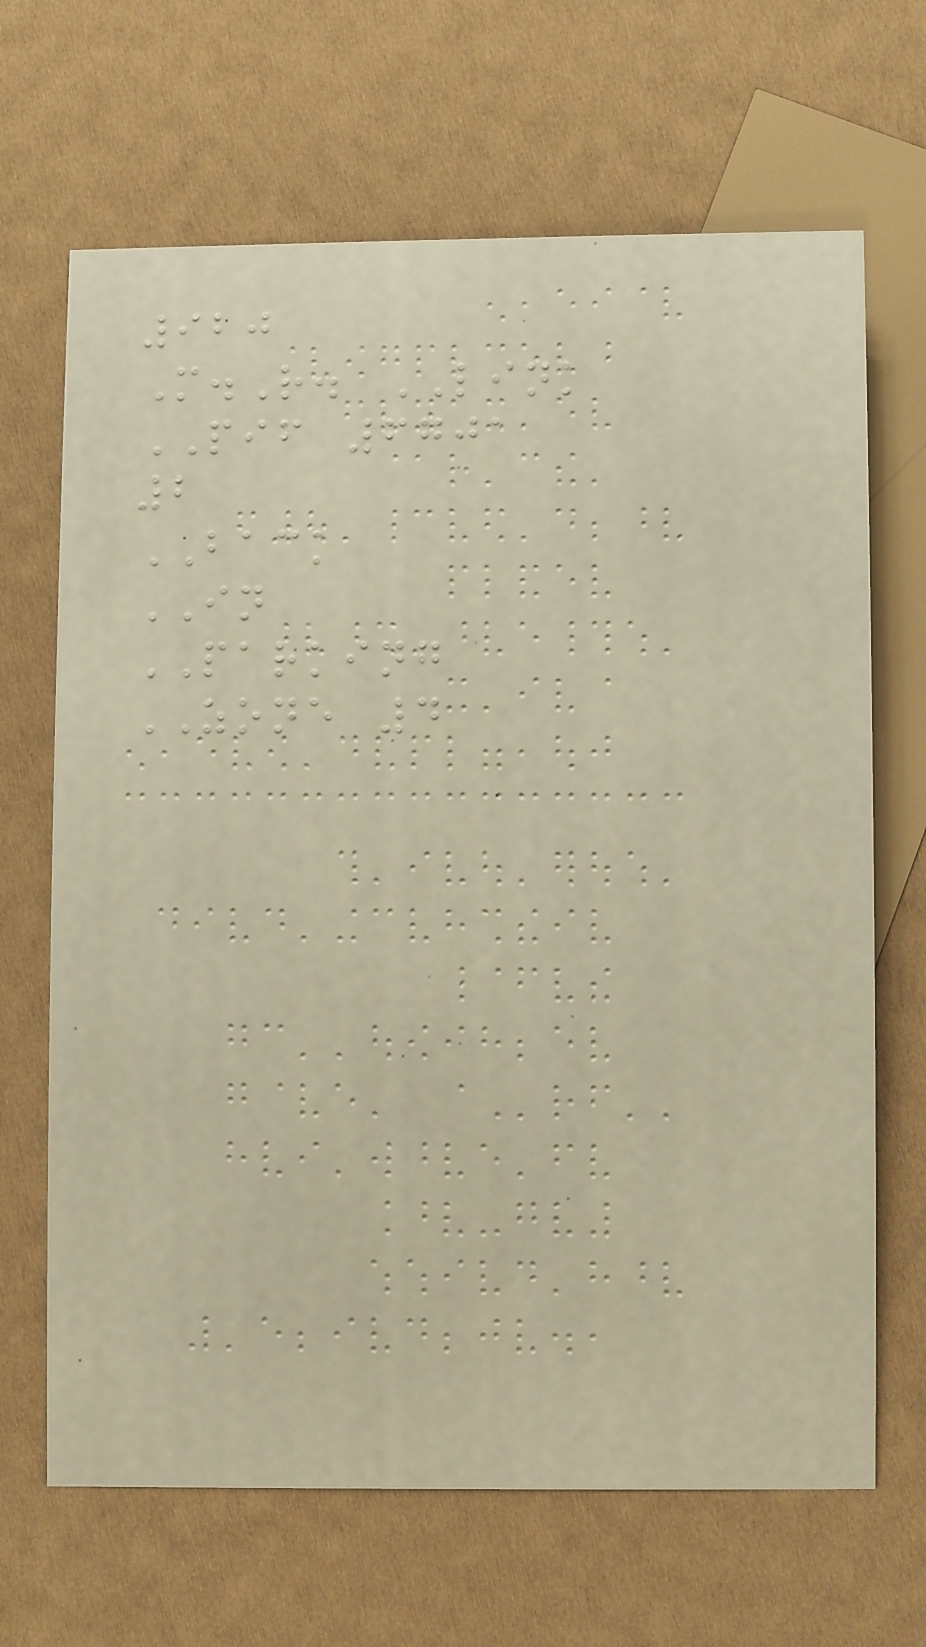920
M.R. LINK
PIF 6701
2
BACK
IN
PARKING
ZONE 4
